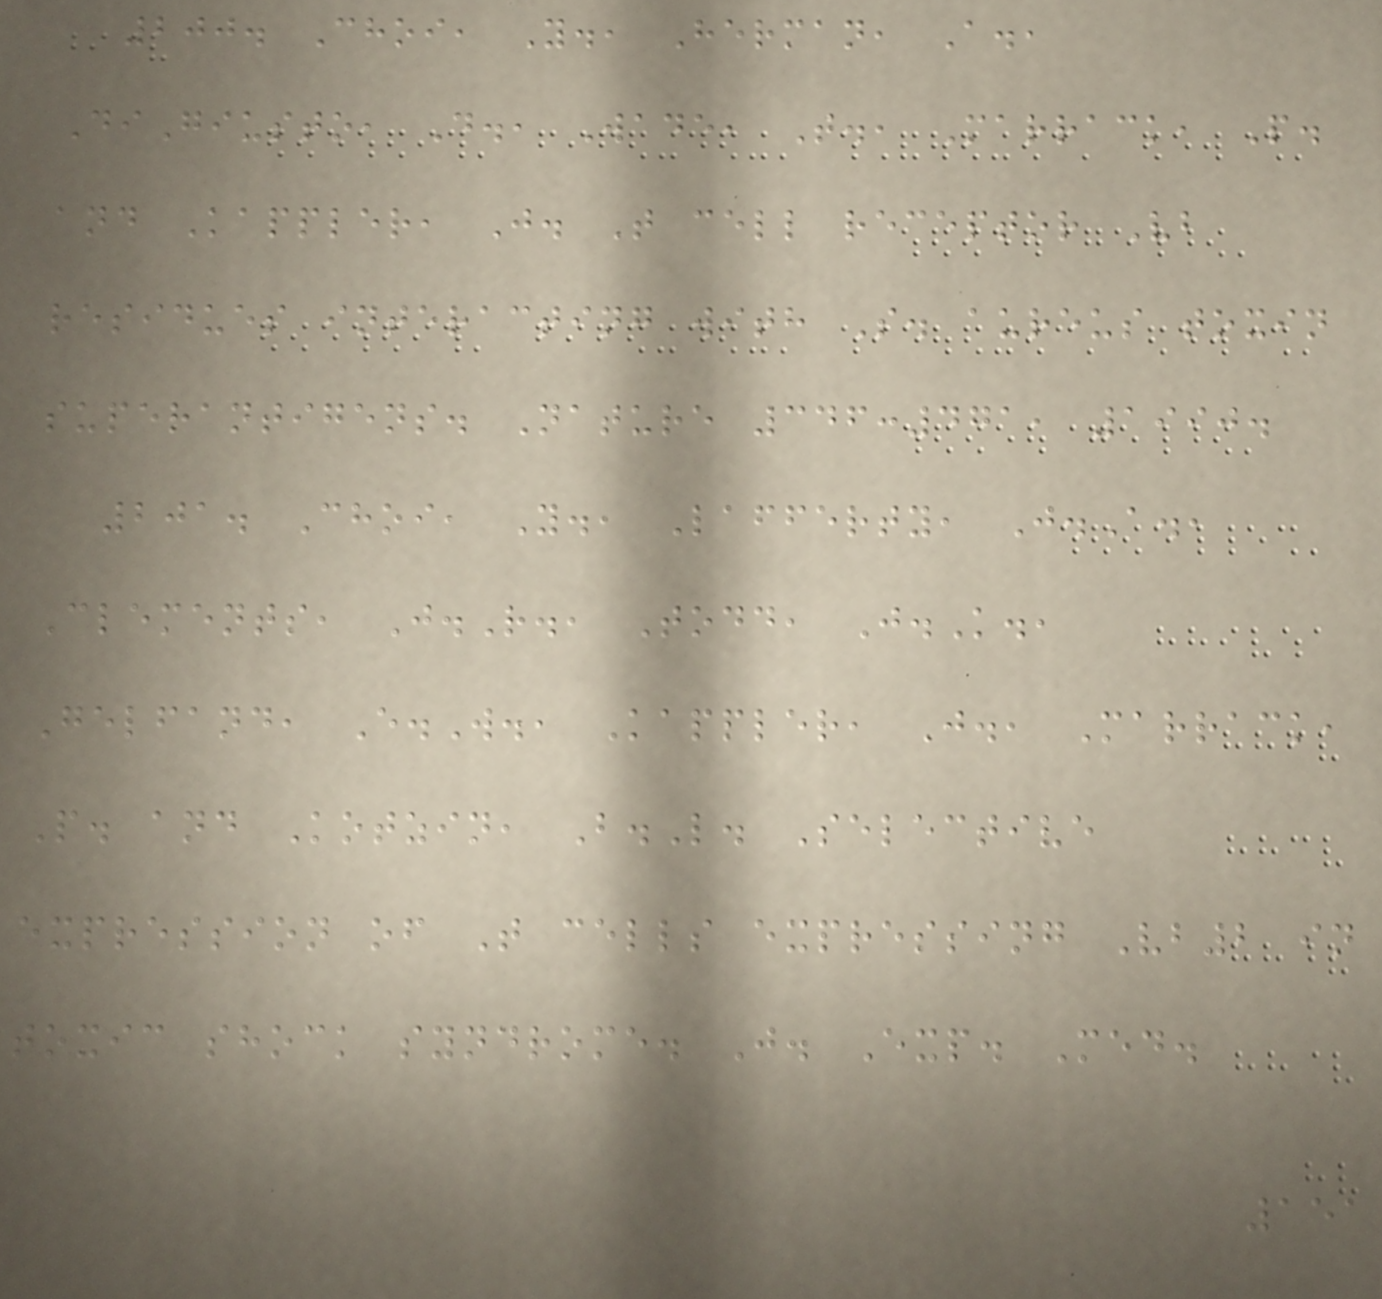200. Choi, Y., Herman, A.,
DiGiusto, D., Wade, T., Marrack, P.
and Kappler, J. T cell receptor Vb
residues interacting with S. aureus toxin
superantigens. Nature 346:471, 1990.
201. Choi, Y., Lafferty, J.A.,
Clements, J.R., Todd, J.K.,
Gelfand, E.W., Kappler, J., Marrack,
P. and Kotzin, B.L. Selective
expression of T cells expressing Vb2 in
toxic shock syndrome. J. Exp. Med.
151
